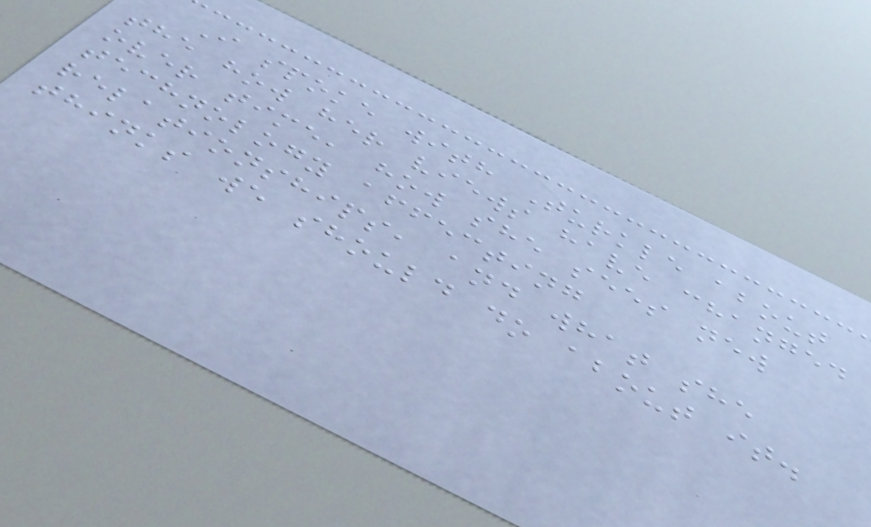I spoke with Turkle about
the how her views have changed
over time, how she sees new
technology affecting
relationships, and what she
thinks we should do about it.
